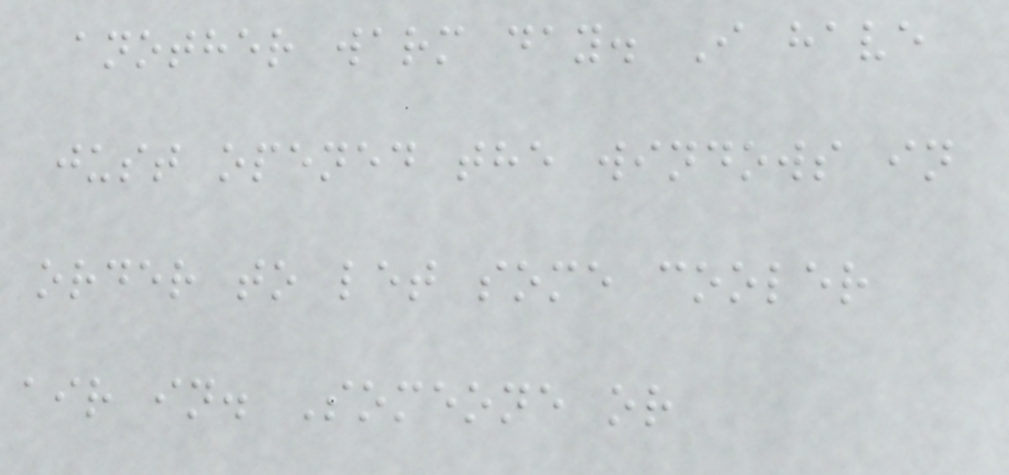another warm day. I have
just opened the windows in
order to let some cooler
air in. Someone or
